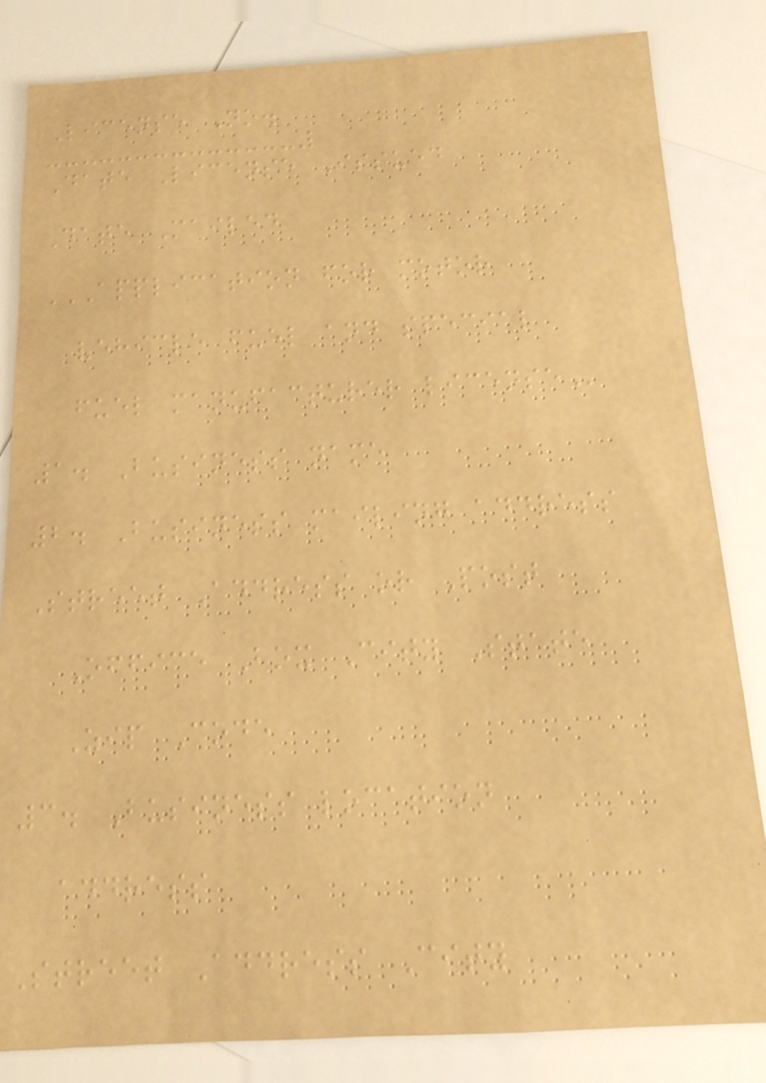License No.
Date License Issued
Date Mailed
APPLICATION FOR MOTOR
VEHICLE FUEL AND SPECIAL
FUEL MANUFACTURER LICENSE
1. Business name
2. Business mailing address
Street Address or Post
Office Box City State
Zip Code
3. Business location
address
Street Address City
